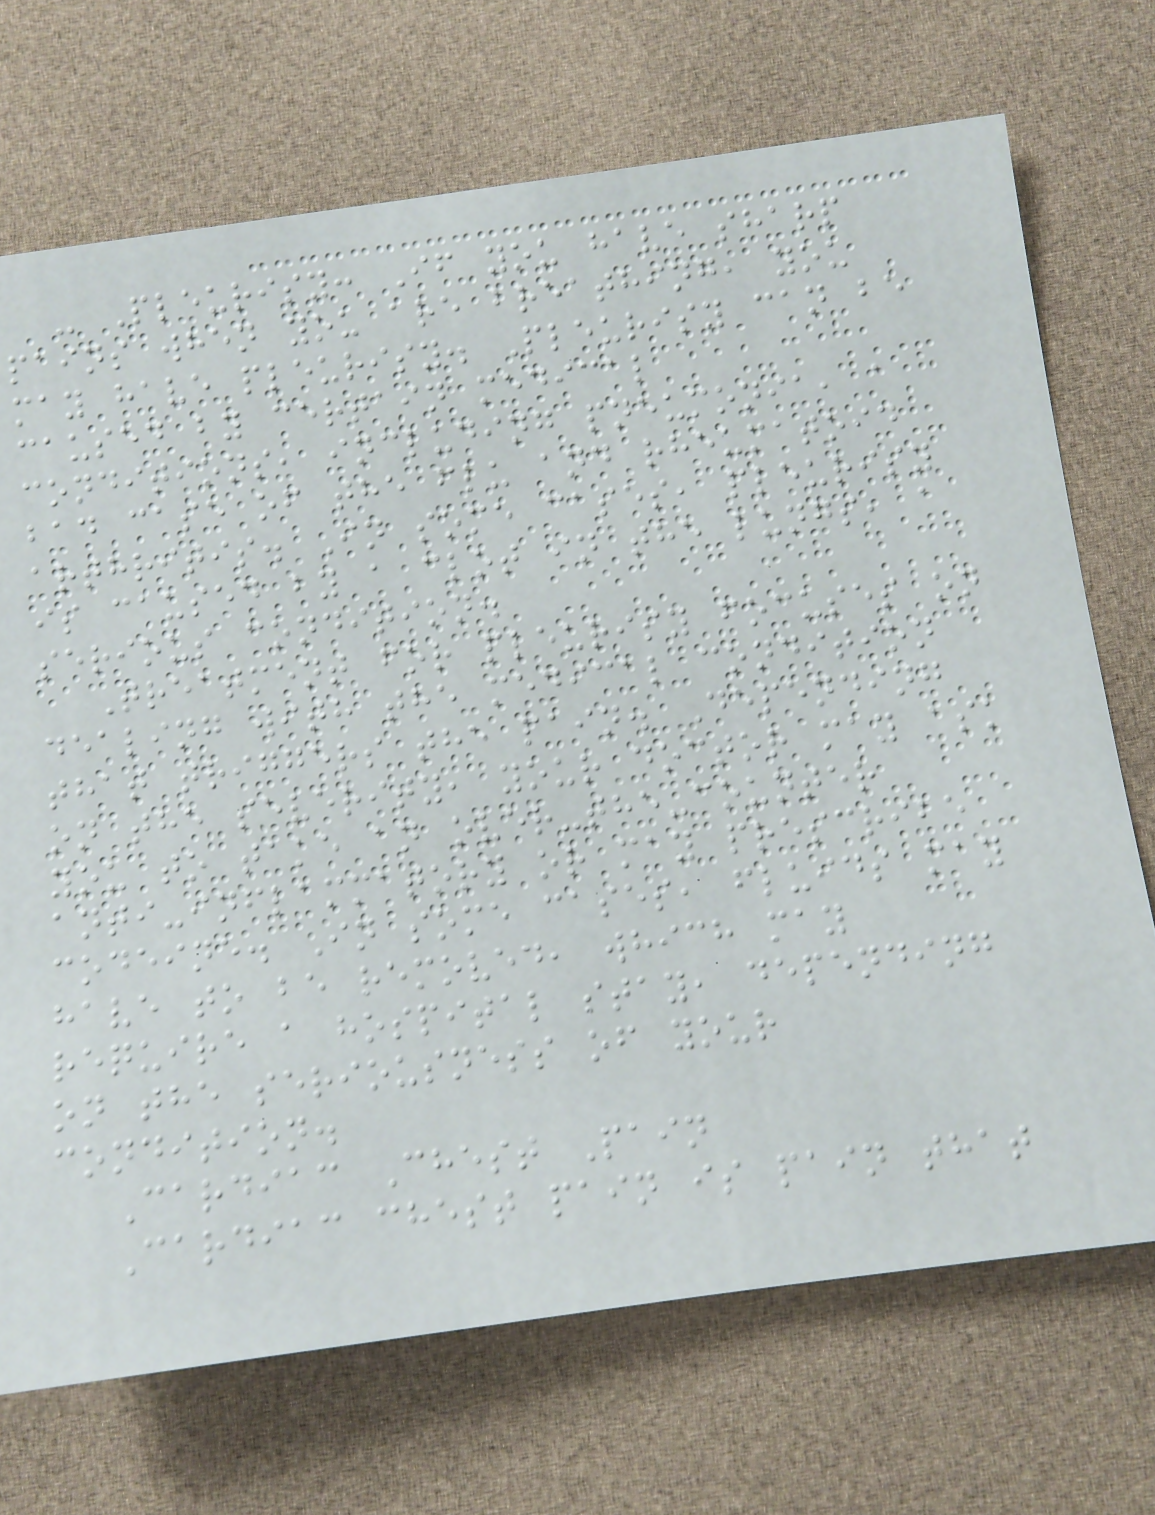- Pleurisy: If you have sharp
pains when you are breathing, you
may have pleurisy. Pleurisy can be
caused by certain medical
conditions, including pneumonia, a
bad case of the flu and rheumatoid
arthritis. In some cases, pleurisy
is caused by a clot in the lungs, a
serious condition.
Treatment for pleurisy focuses on
dealing with the medical condition
that triggers the pain. Depending
on the severity, your doctor may ask
you to take an over-the-counter
anti-inflammatory or may prescribe
codeine. In some cases, fluids may
have to be removed, which may
require a hospital stay, depending
on the seriousness of your
condition.
Cardiac Chest Pain
Cardiac chest pain is pain that
